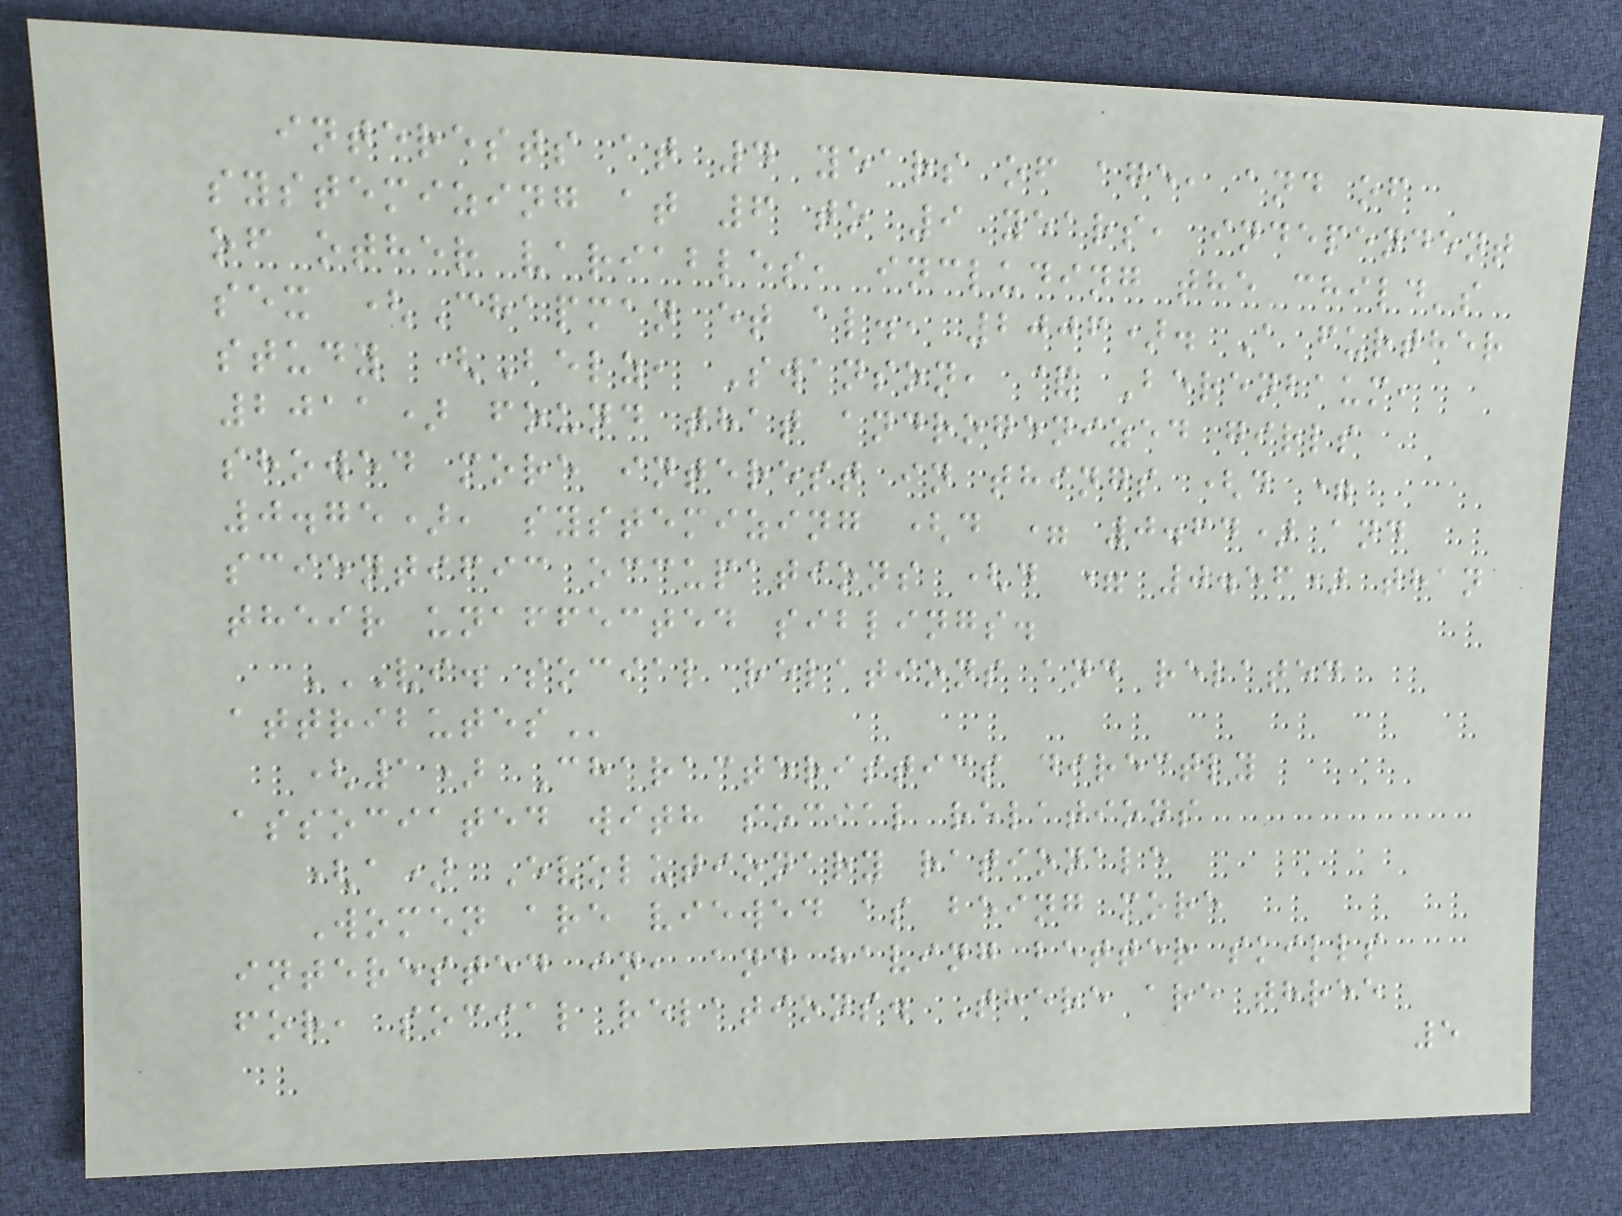interests at 4 years of age, and of
systemizing at 6 to 9 years, independent
of other variables, including the child's
sex (Chapman et al., 2006). A further
study (Belz, Swanson, & Berenbaum,
2011) found that androgenized girls
showed more interest in things (d =
0.75), systemizing (d = 0.64) and
scientific occupations (d = 0.56) than
their unaffected siblings.
VI. SOCIAL RELATIONS AND RELATED
ATTRIBUTES
(1) Characteristics directly
associated with social relations
(a) Evolutionary rationale
Women are viewed as being more
interested in, and having better skills
for, social relations. There are three
5
